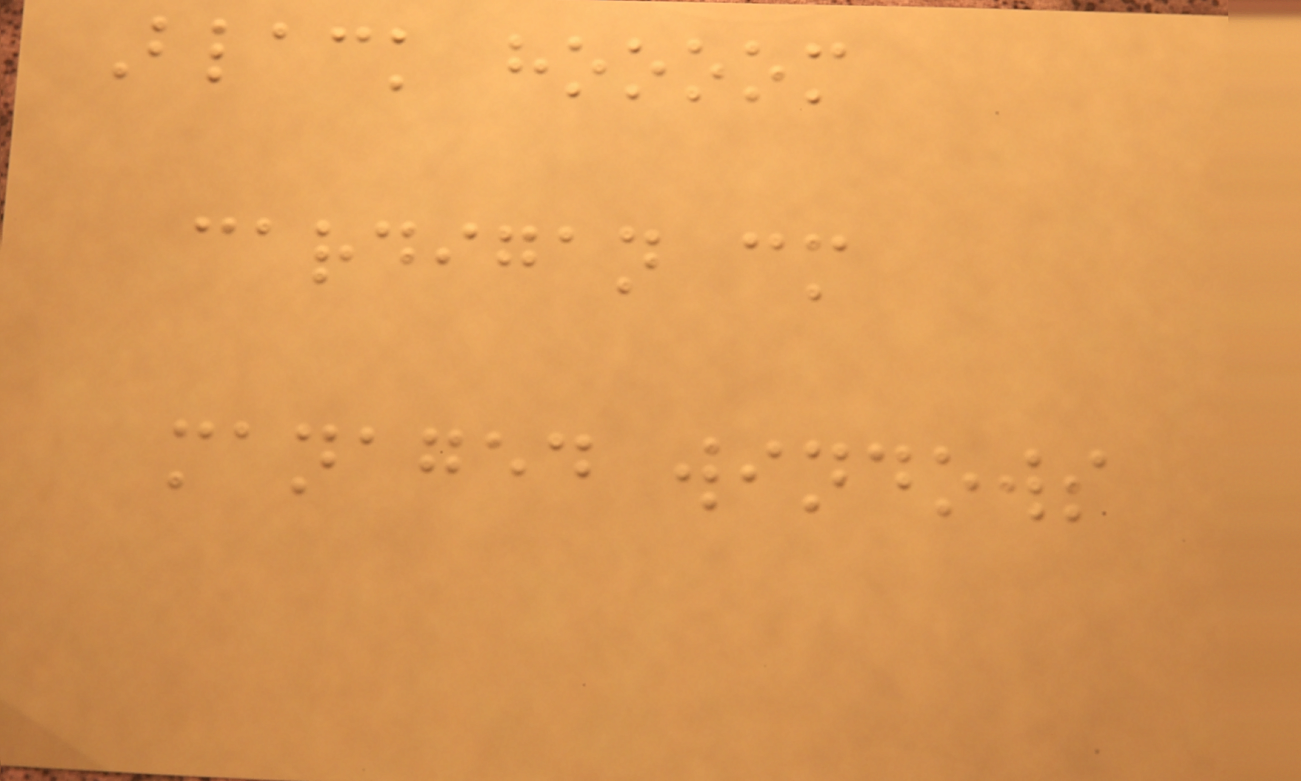Black hoooom
cardigan cm
managed windows
